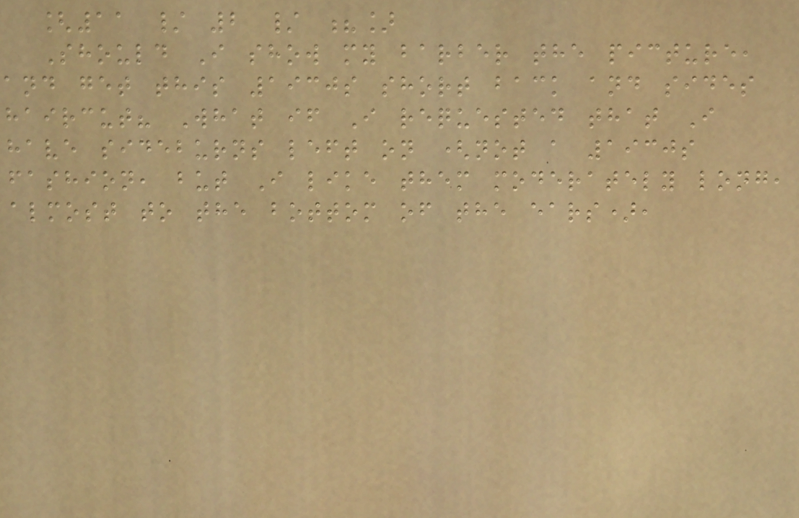[11 / 2 / ?]
Should I show my barber the picture,
and get this 1930s short back and sides
haircut? What if I requested that I
have sideburns left on (not a 1930s
fashion, but I like them moderately long,
almost to the bottom of the ears),
